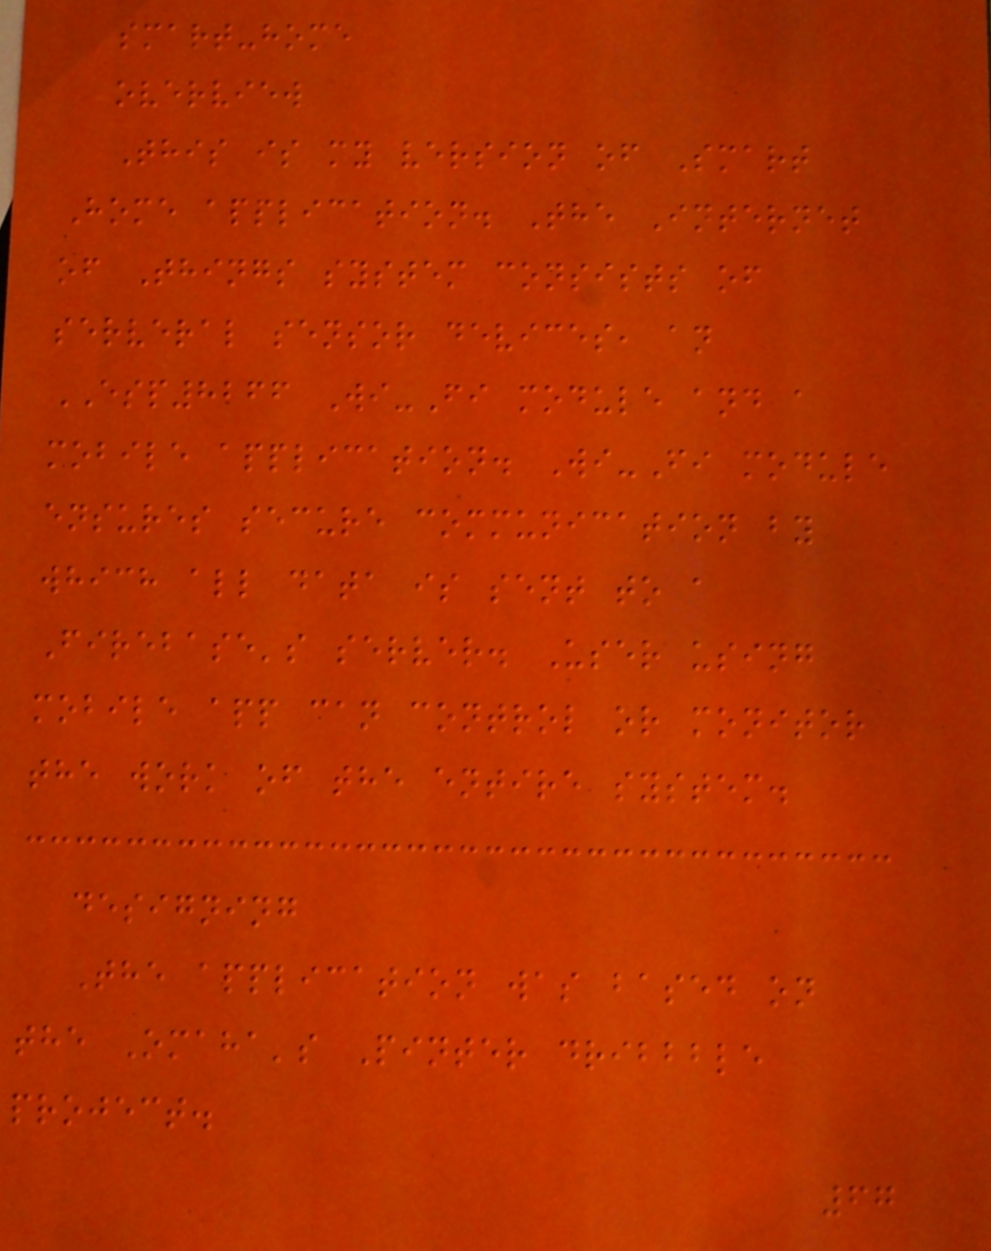smart-home
overview
This is my version of Smart
Home application. The Internet
of Things system consists of
serveral sensor devices, an
ESP8266 Wi-Fi module and a
mobile application. Wi-Fi module
ensures secure communication by
which all data is sent to a
Firebase's server. User using
mobile app can control or monitor
the work of the entire system.
designing
The application was based on
the Omaha's Pinter dribbble
project.
67
